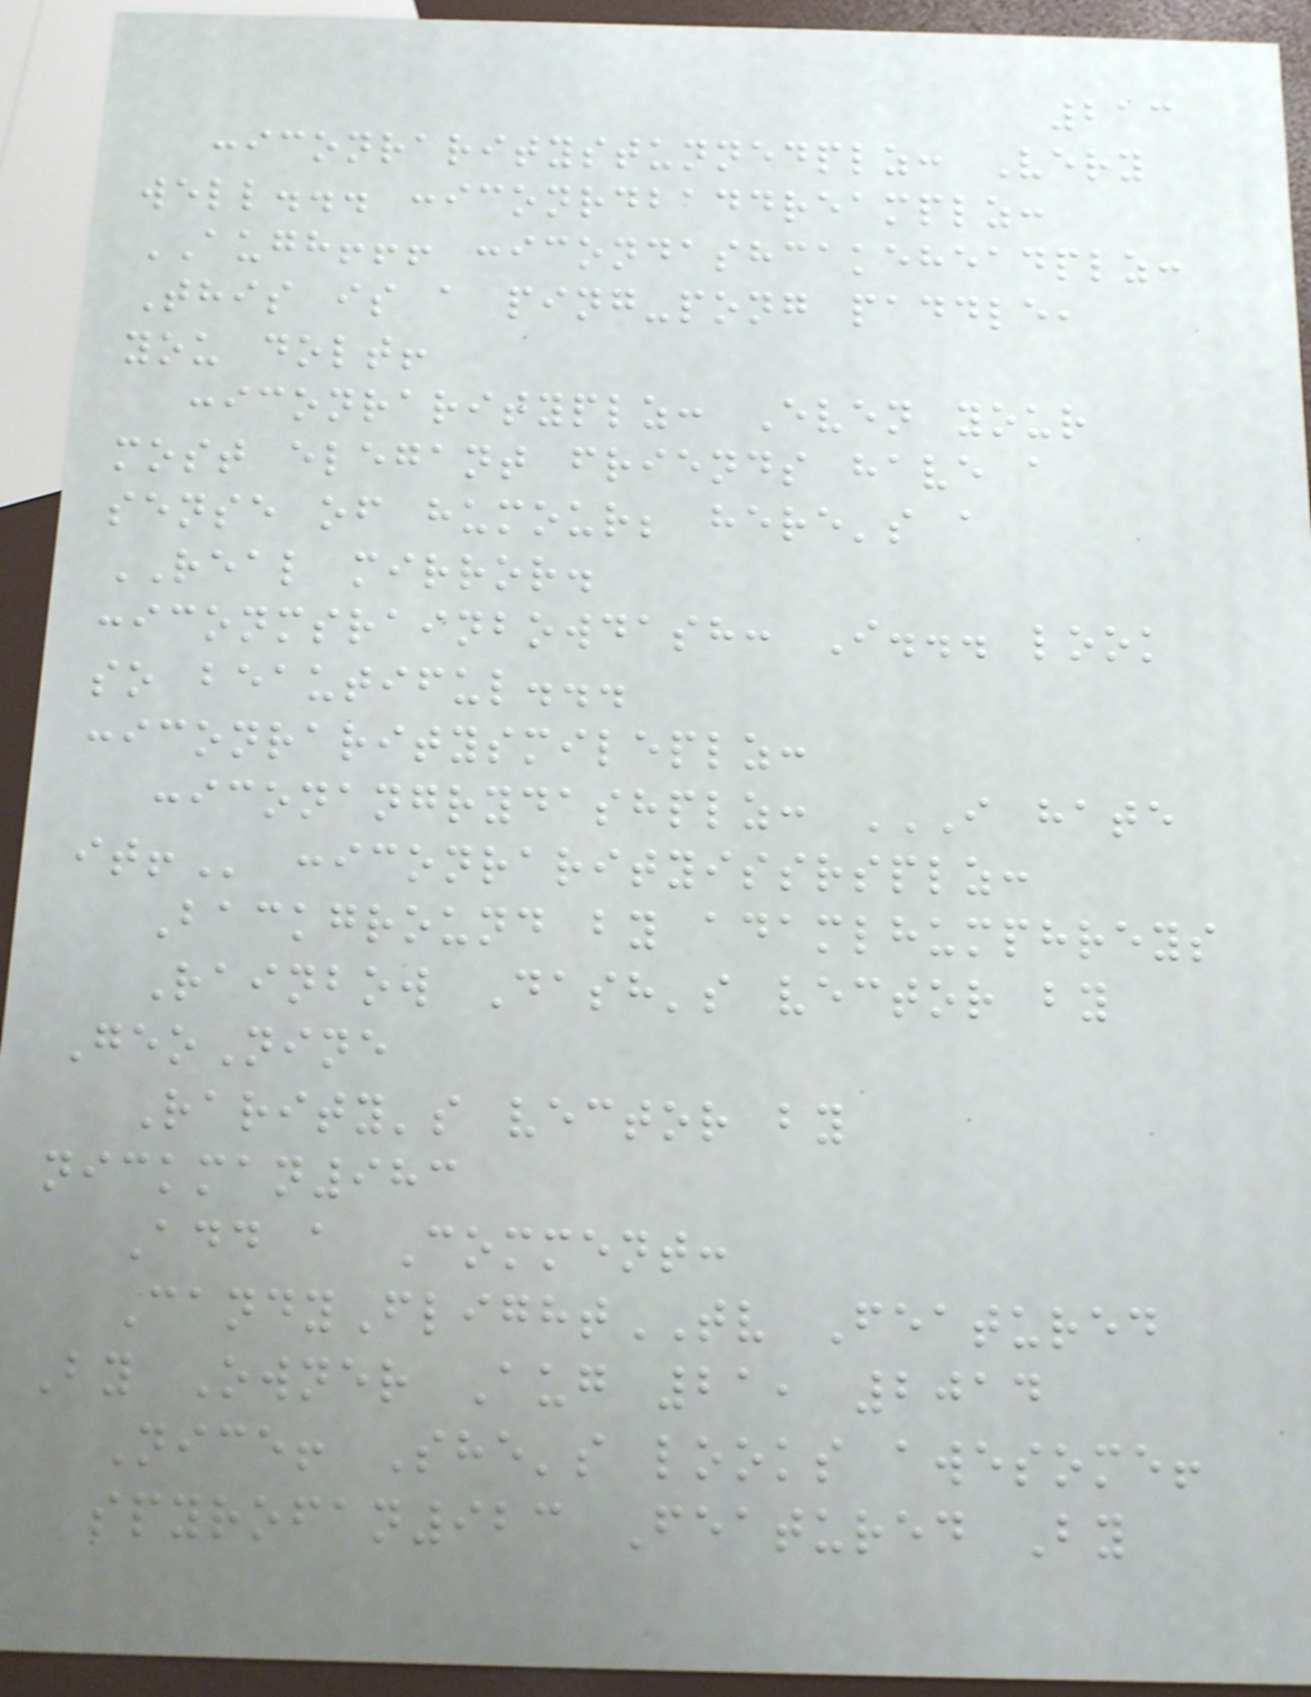213
:iconraritystunnedplz: Very
well... :iconrdbaddreamplz:
AUGH!!! :icondashcakeheadplz:
This is a ping-pong paddle,
you dolt!
:iconrarityplz: Even your
most elegant friends have a
sense of humour; here's a
REAL mirror.
:iconmsrainbowdash: I... look
so beautiful...
:iconraritysmileplz:
:iconangrydashplz: I HATE
IT! :iconrarityissrsplz:
Background by adamlhumphreys
Rainbow Dash's vector by
GeoNine
Rarity's vector by
nickman983
Add a Comment:
CandyFlightTV Featured
By Owner Aug 21, 2014
Nice! She's looks awesome!
spyrofan923 Featured By
